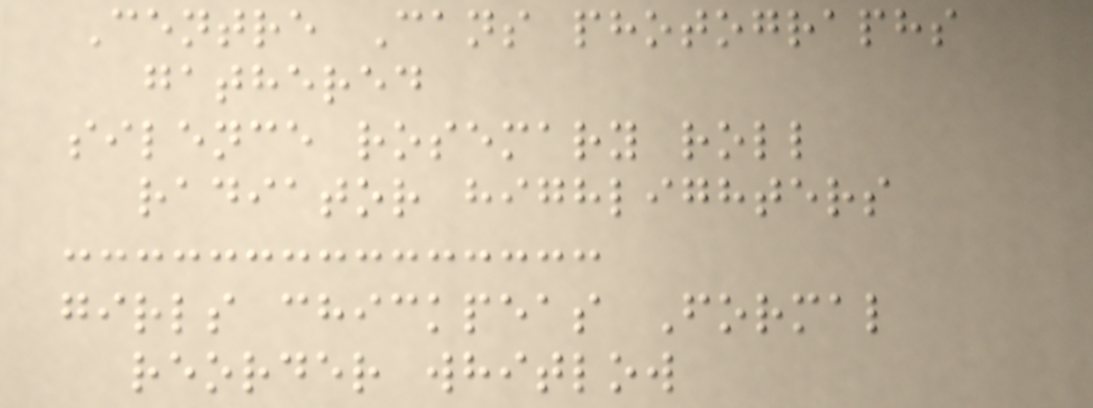Centre Cans photographs
gathered
silence rosemary roll
radiator highlighters
girls chickpeas Formal
reorder whitlow
